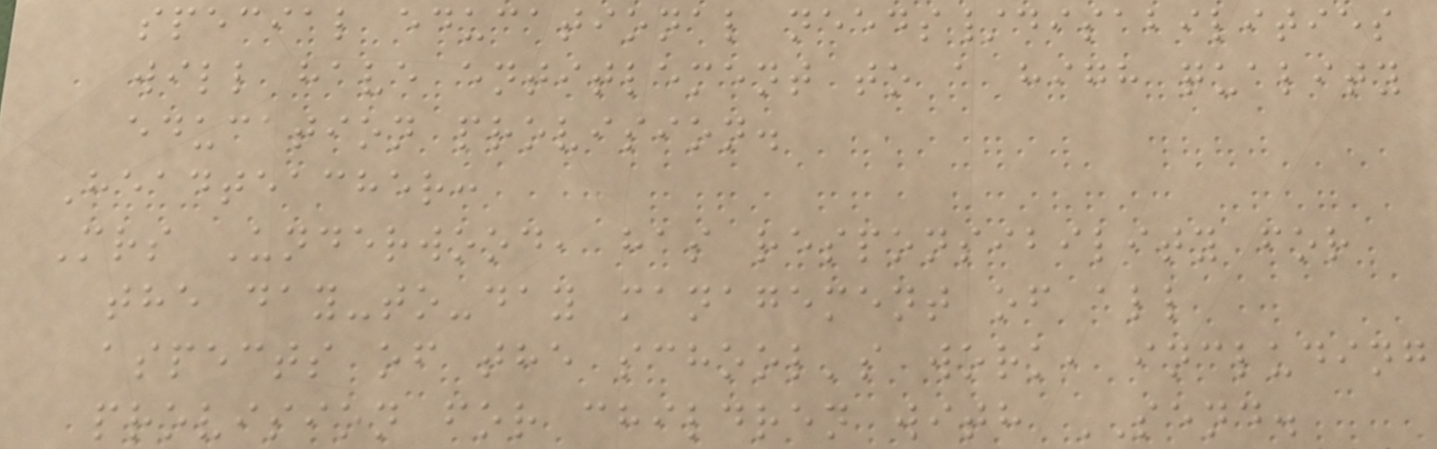special educational needs/disabilities
will have entitlement to a high quality
education provision.
Headteacher:
Mrs Underwood, has responsibility for
the day-to-day management of all
aspects of the school's work, including
provision for children with SEND.
